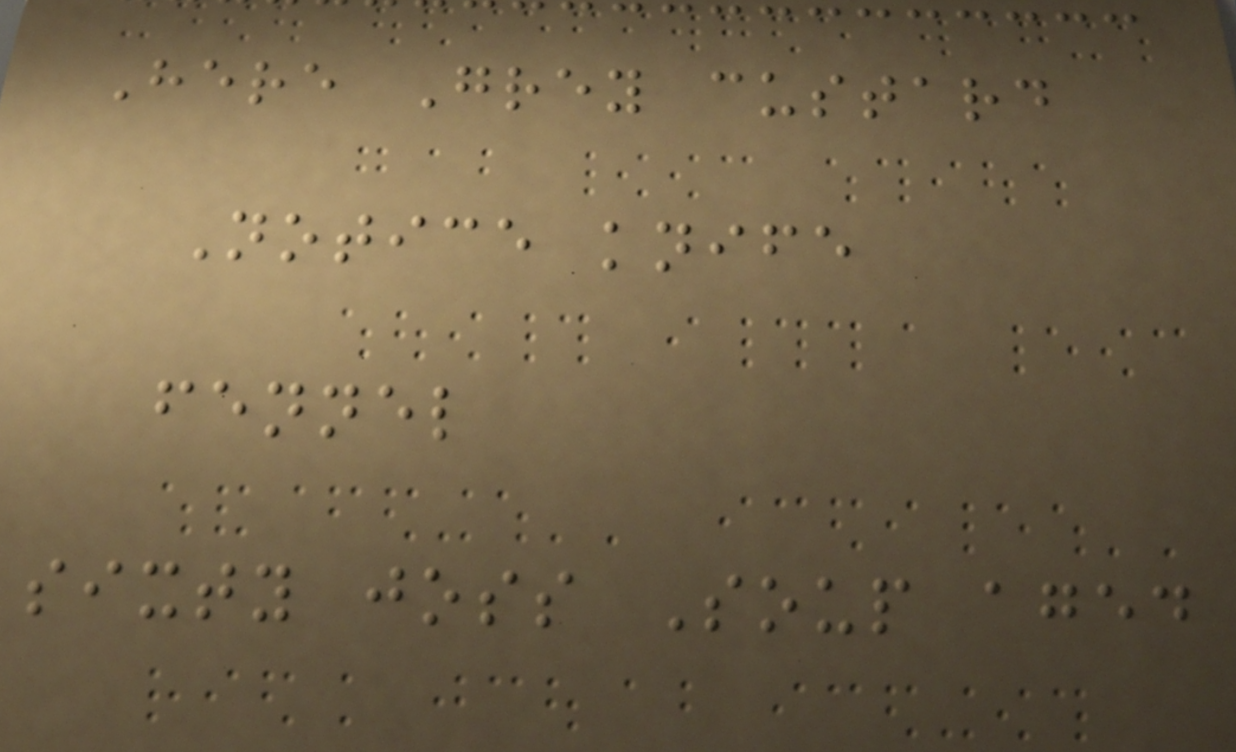Here Grey custard
Notice knife
fennel
sixty joss Soup aged
